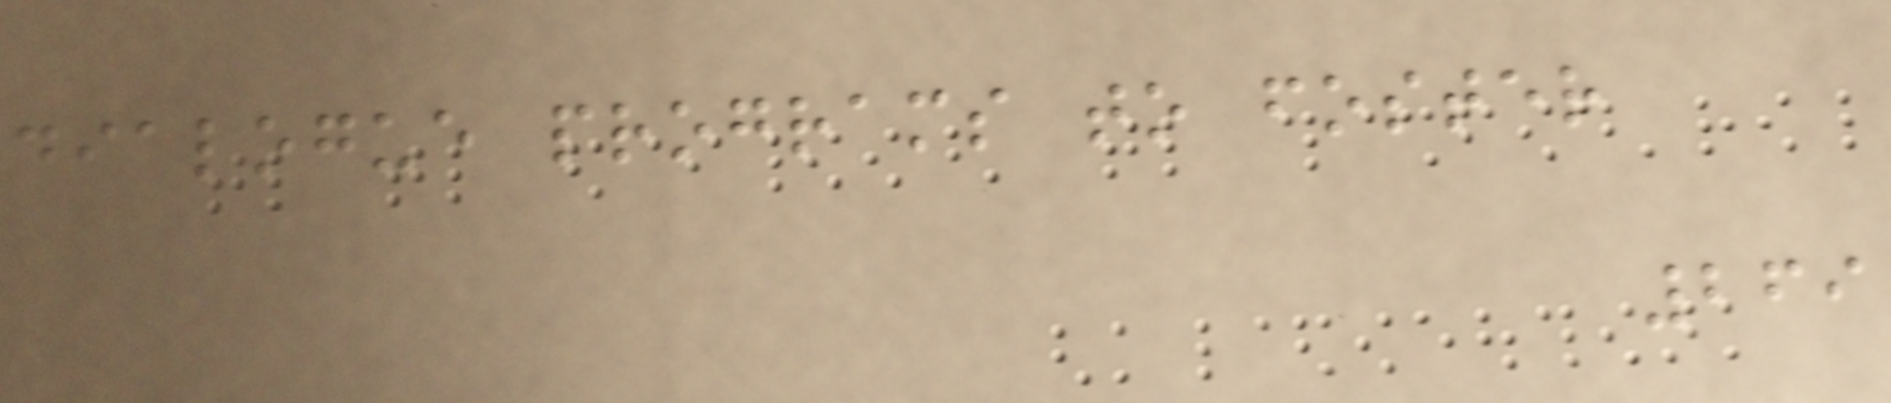dialogue programs to foster
269
